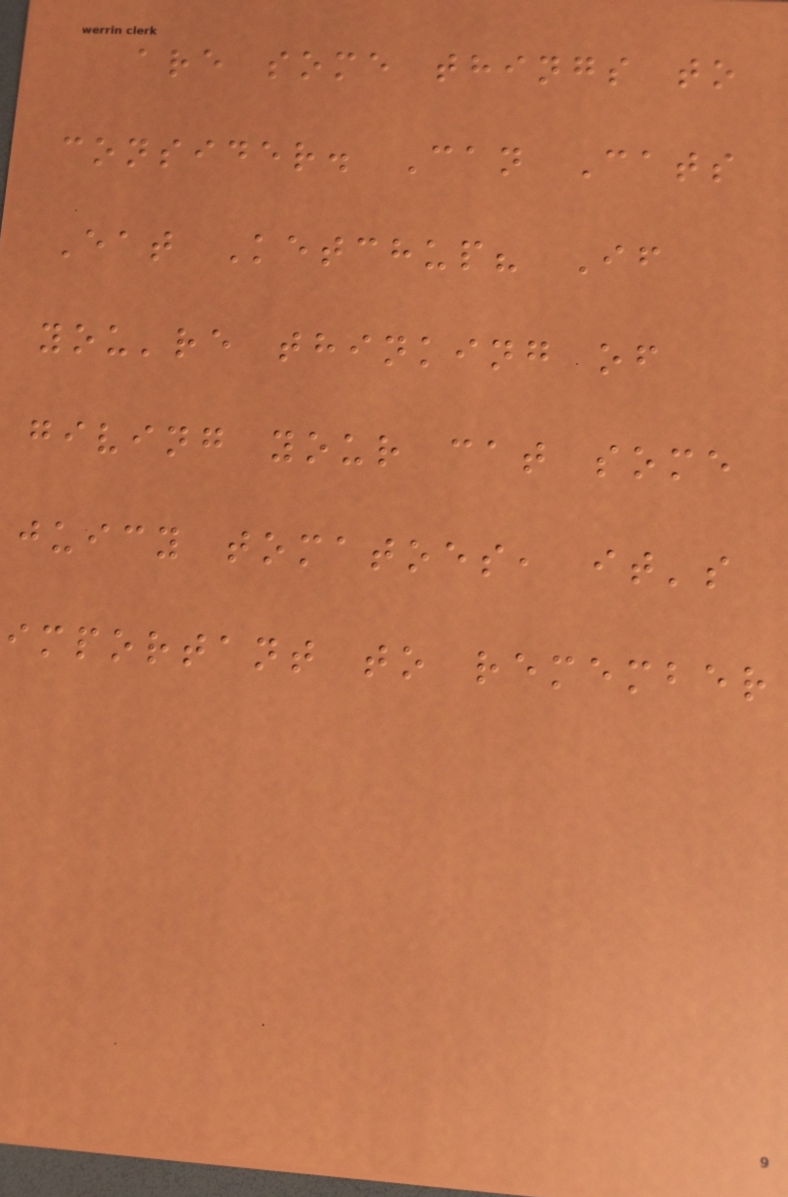are some things to
consider. Can Cats
Eat Ketchup? If
you're thinking of
giving your cat some
juicy tomatoes, it's
important to remember
